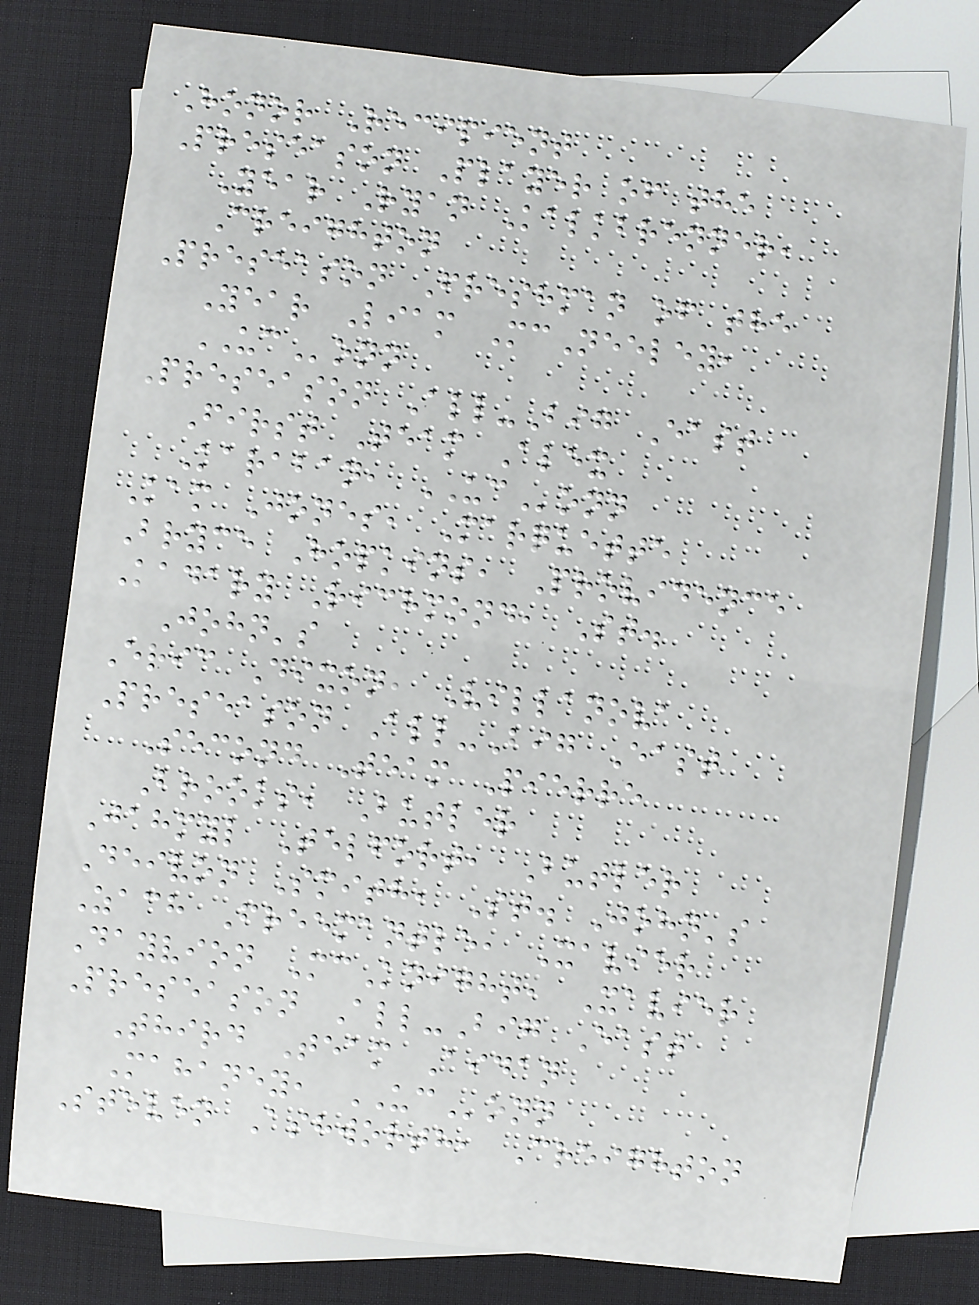Honor Recipient
Preseason Player of the
Year Ryan Kalkbrenner,
Creighton
Preseason Freshman of the
Year Liam McNeeley,
UConn
Preseason All-Big East
First Team Alex
Karaban, UConn
Kam Jones, Marquette
Bryce Hopkins, Providence
Kadary Richmond, St.
John's
Eric Dixon, Villanova
Preseason All-Big East
Second Team Pierre
Brooks, Butler
Jahmyl Telfort, Butler
Deivon Smith, St. John's
Zach Freemantle, Xavier
Dayvion McKnight, Xavier
Preseason All-Big East
Third Team Aidan
Mahaney, UConn
Steven Ashworth, Creighton
